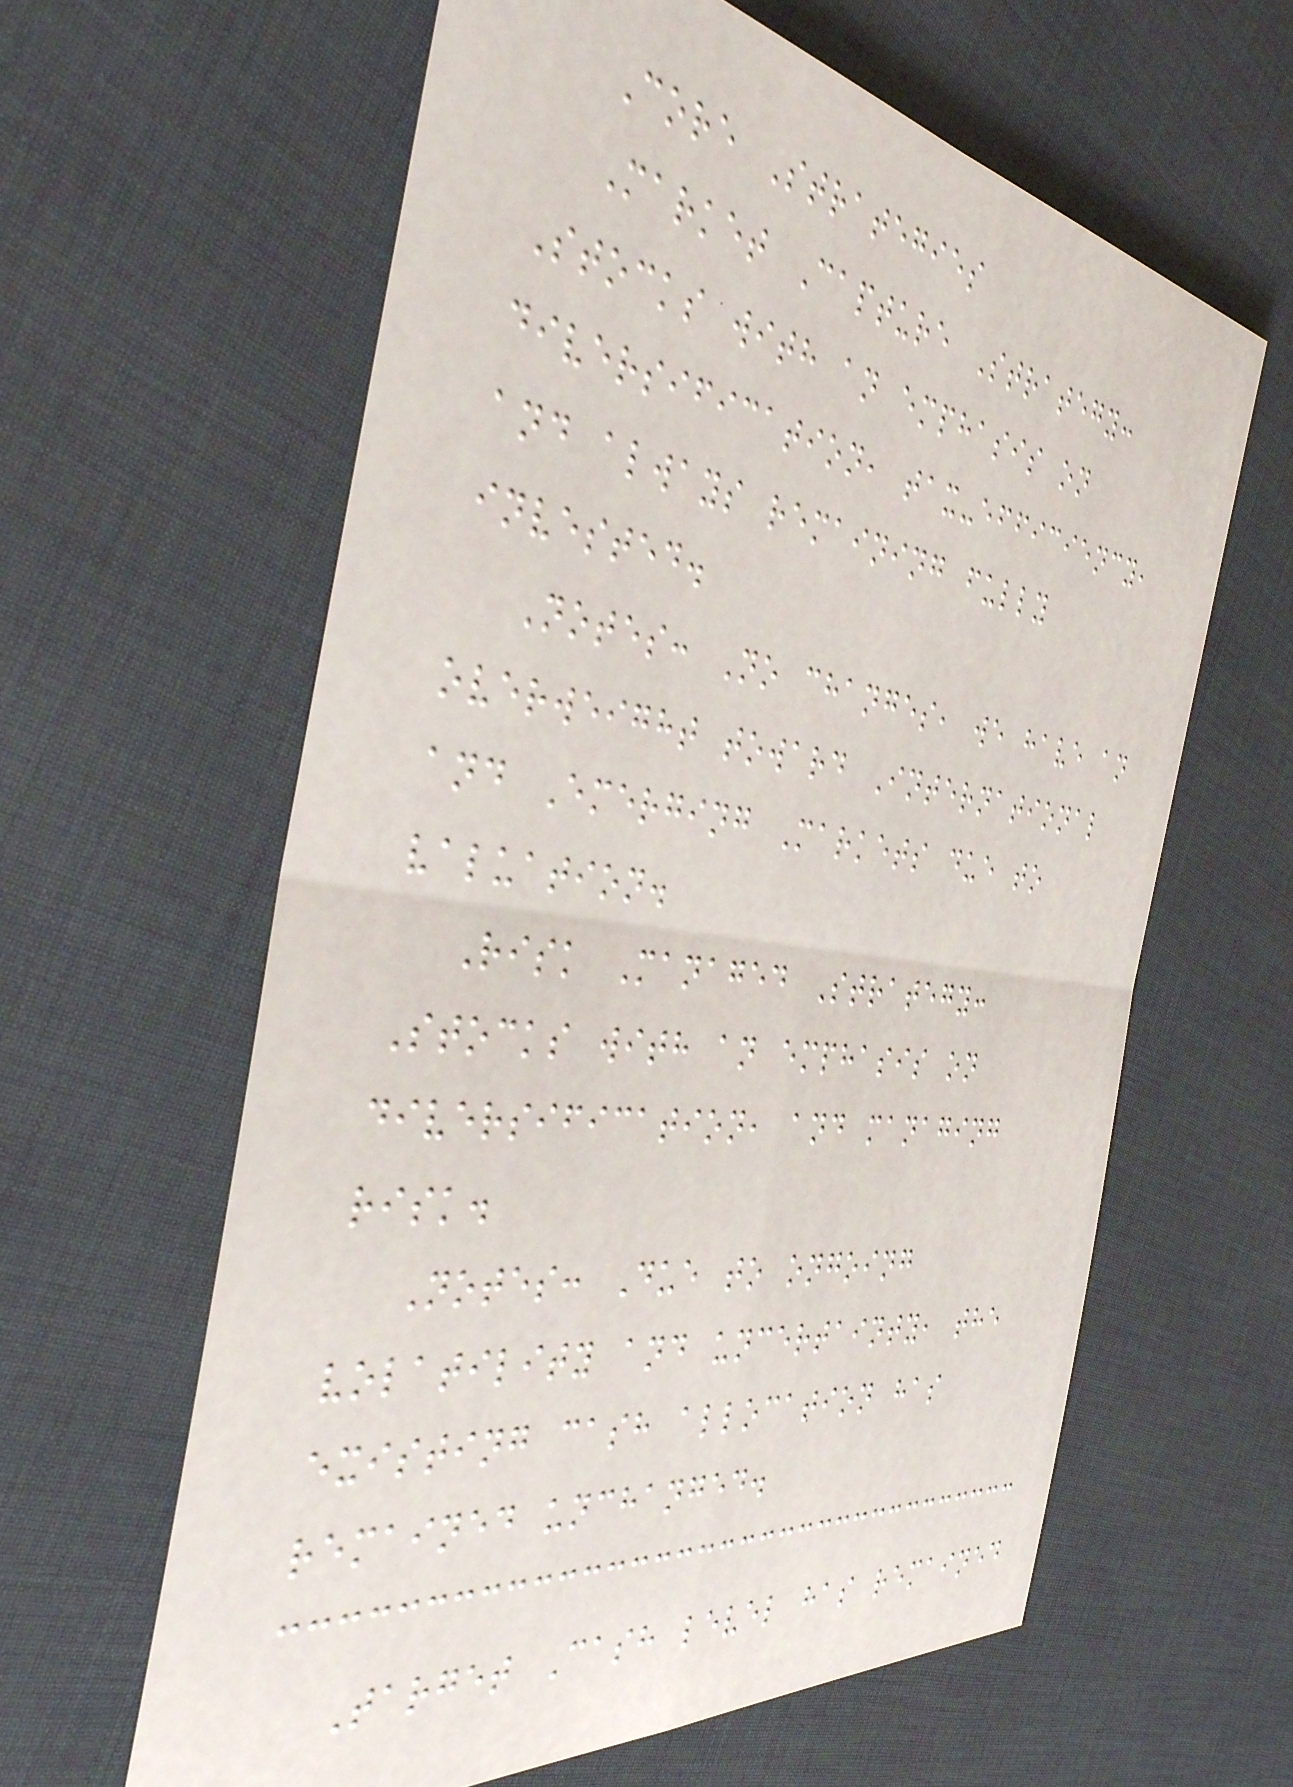Core Strategies
Market Capture Strategy:
Stocks with an emphasis on
diversification, tax-efficiency,
and always remaining fully
invested.
Notes: No changes, we have an
overweight toward International
and Emerging Markets due to
valuation.
Risk Managed Strategy:
Stocks with an emphasis on
diversification, and managing
risk.
Notes: Due to ongoing
volatility and uncertainty, the
existing cash allocation has
remained unchanged.
Target Cash level has remained
